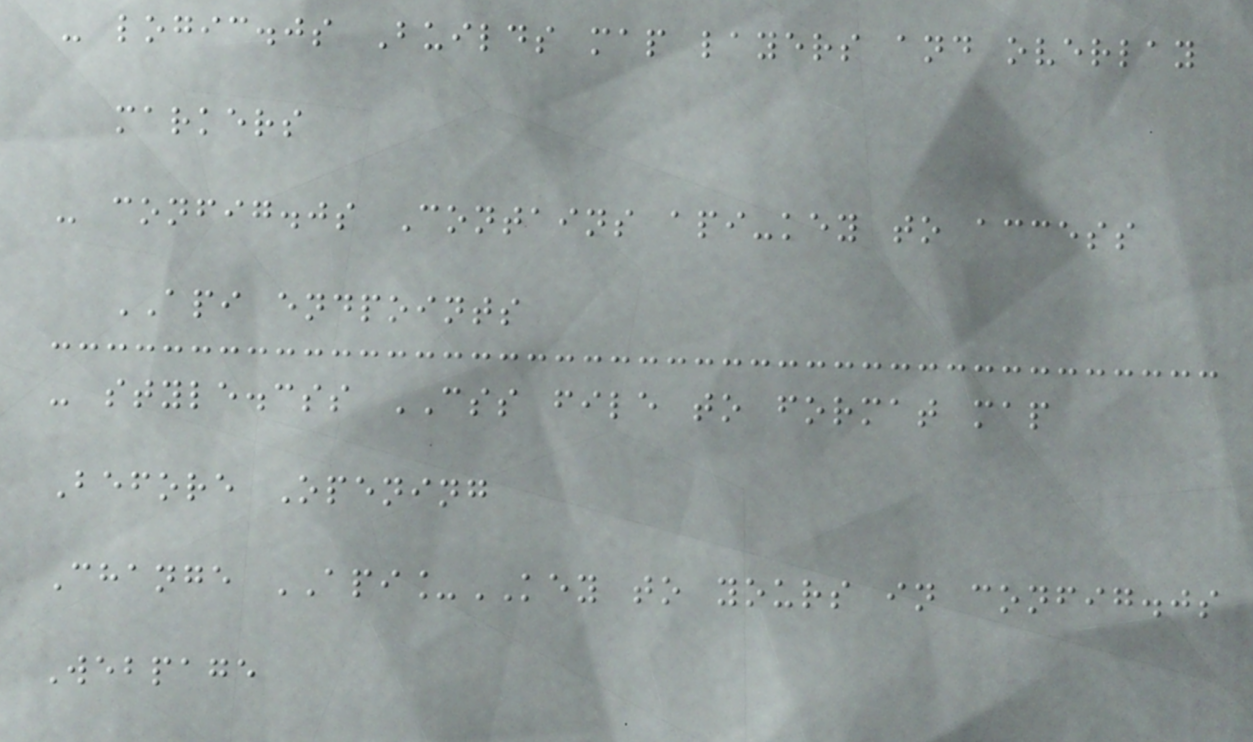- logic.js Builds map layers and overlay
markers
- config.js Contains api-key to access
API endpoints
- style.css CSS file to format map
Before Opening
Change API_KEY to yours in config.js
Webpage
